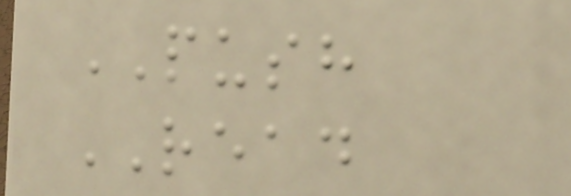PUSH
READ
